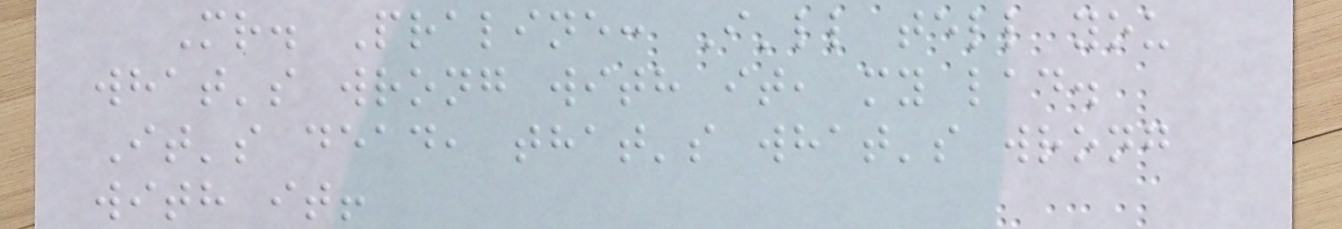Mr. Praline: I'll tell you
what's wrong with it, my lad.
It's dead, that's what's wrong
with it!
